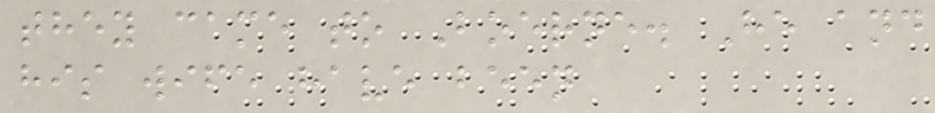they came to Boerne. He and
his wife have been
